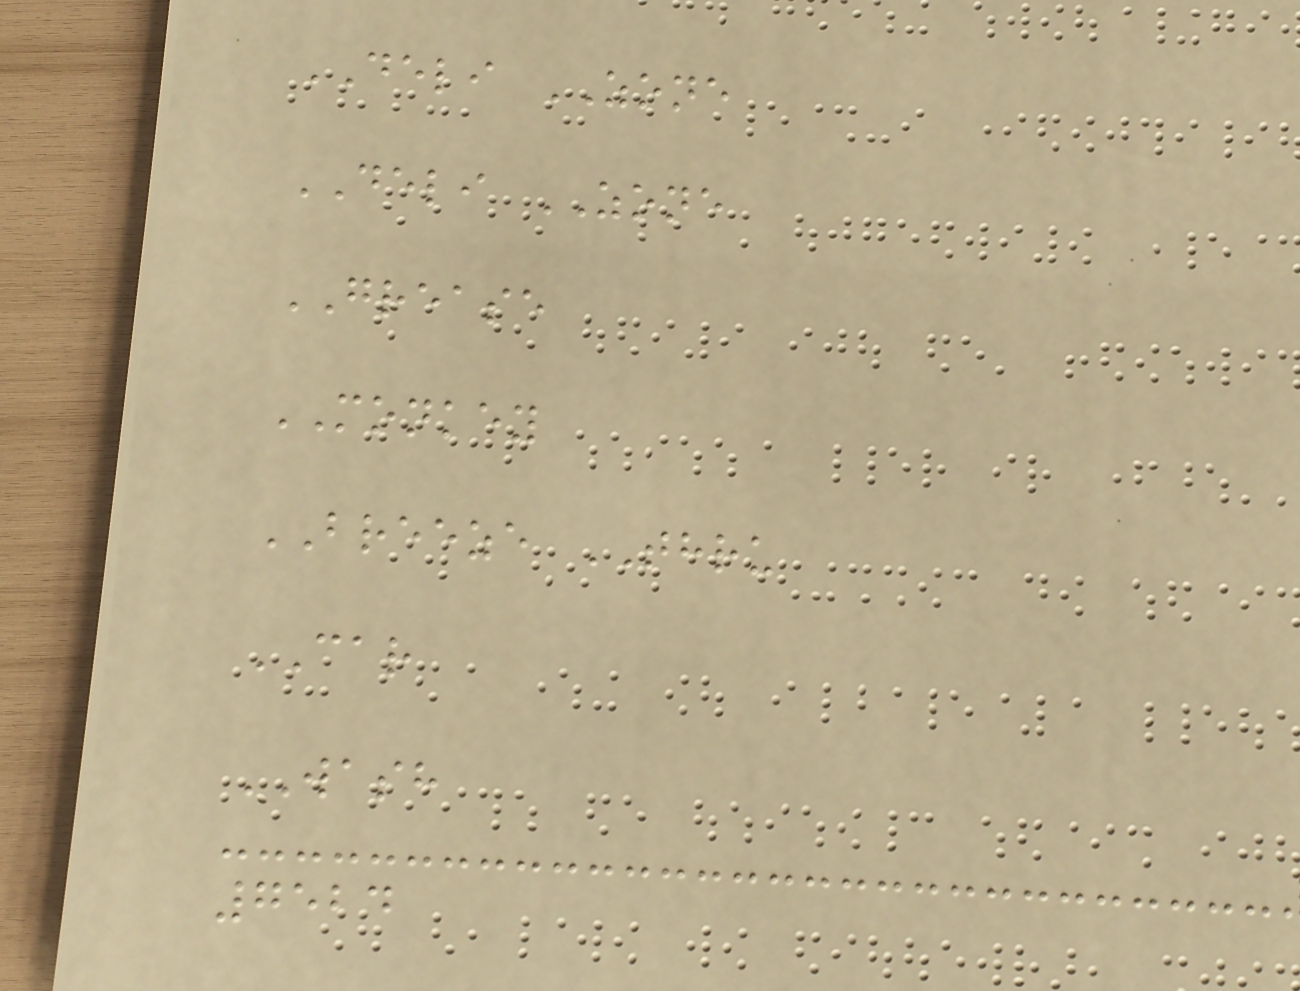DELI ZONE
DELI ZONE
GREASE
MONKEY
BREEZE THRU
CAR
WASH
7524
